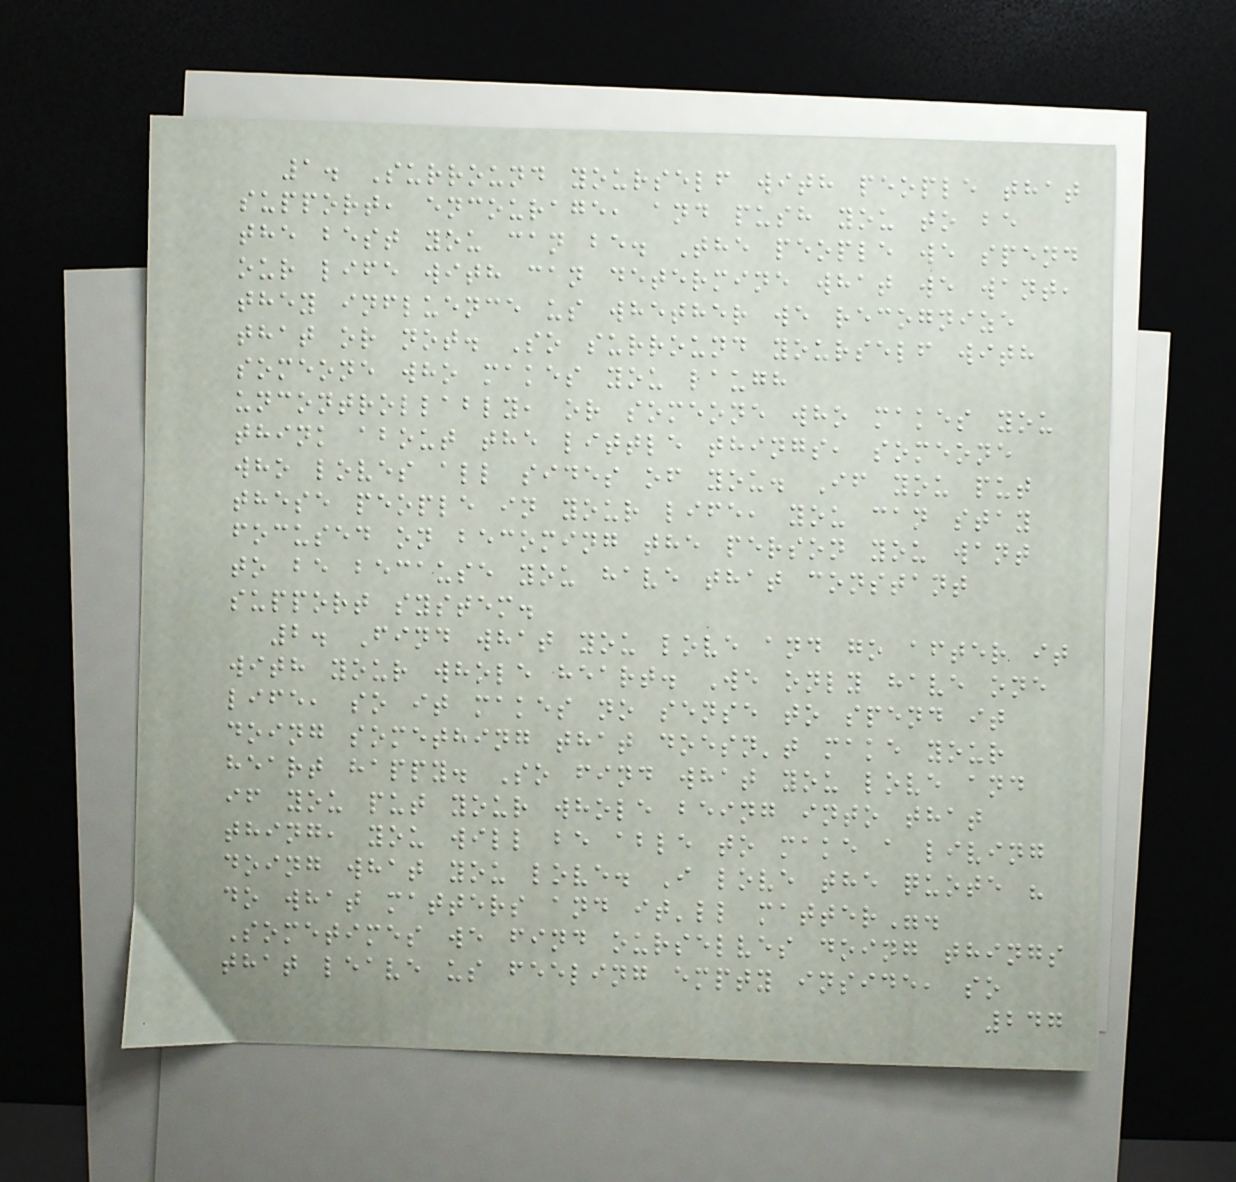1. Surround yourself with people that
support, encourage, and push you to be
the best you can be. The people we spend
our life with can determine what we want,
they influence us whether we recognize
that or not. So surround yourself with
someone who makes you laugh
uncontrollably, or someone who makes you
think about the little things, someone
who loves all sides of you. If you put
these people in your life, you can stay
focused on becoming the person you want
to be because you have that constant
support system.
2. Find what you love and go after it
with your whole heart. We only have one
life, so it makes no sense to spend it
doing something that doesn't make your
heart happy. So find what you love and
if you put your whole being into that
thing, you will be able to make a living
doing what you love. I love the quote "
do what matters and it'll matter".
Sometimes we find ourselves doing things
that leave us feeling empty inside, so
247
